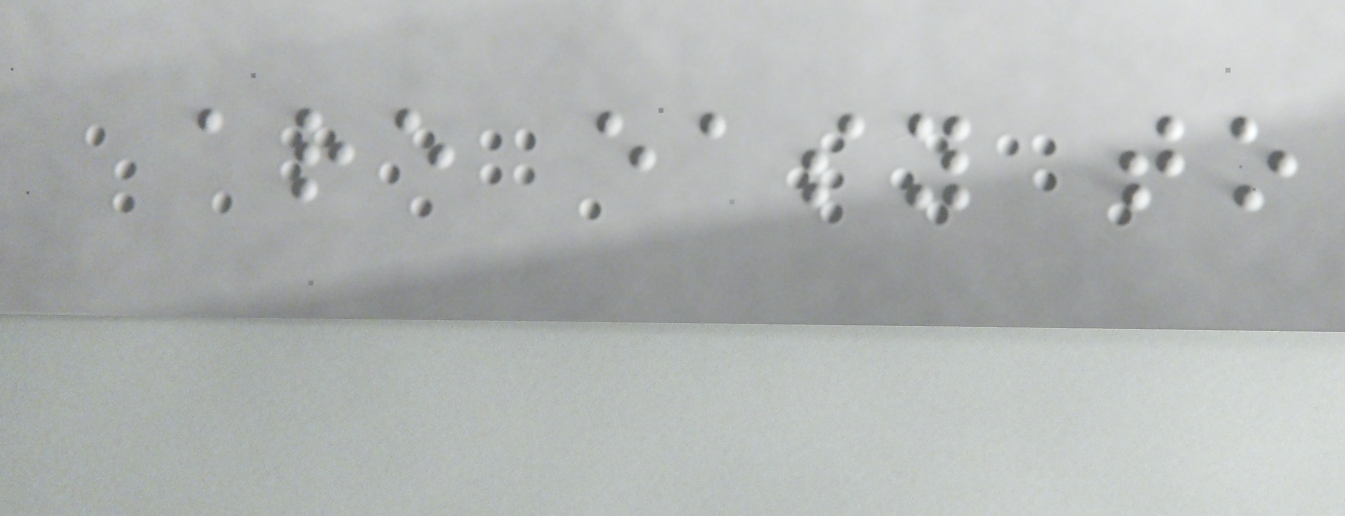are easy to
